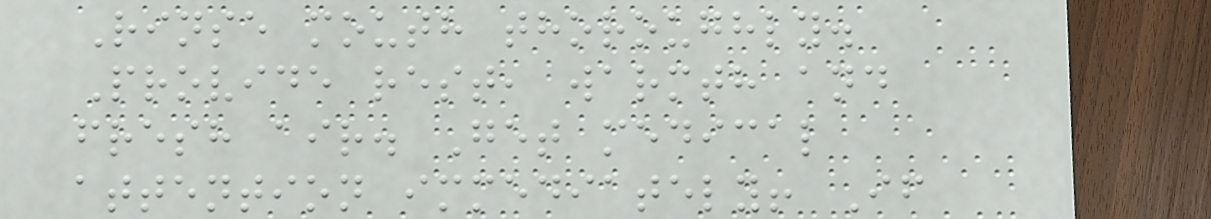Rinse mouth thoroughly.
Provide rest, warmth and
fresh air. Get medical
attention immediately! If
